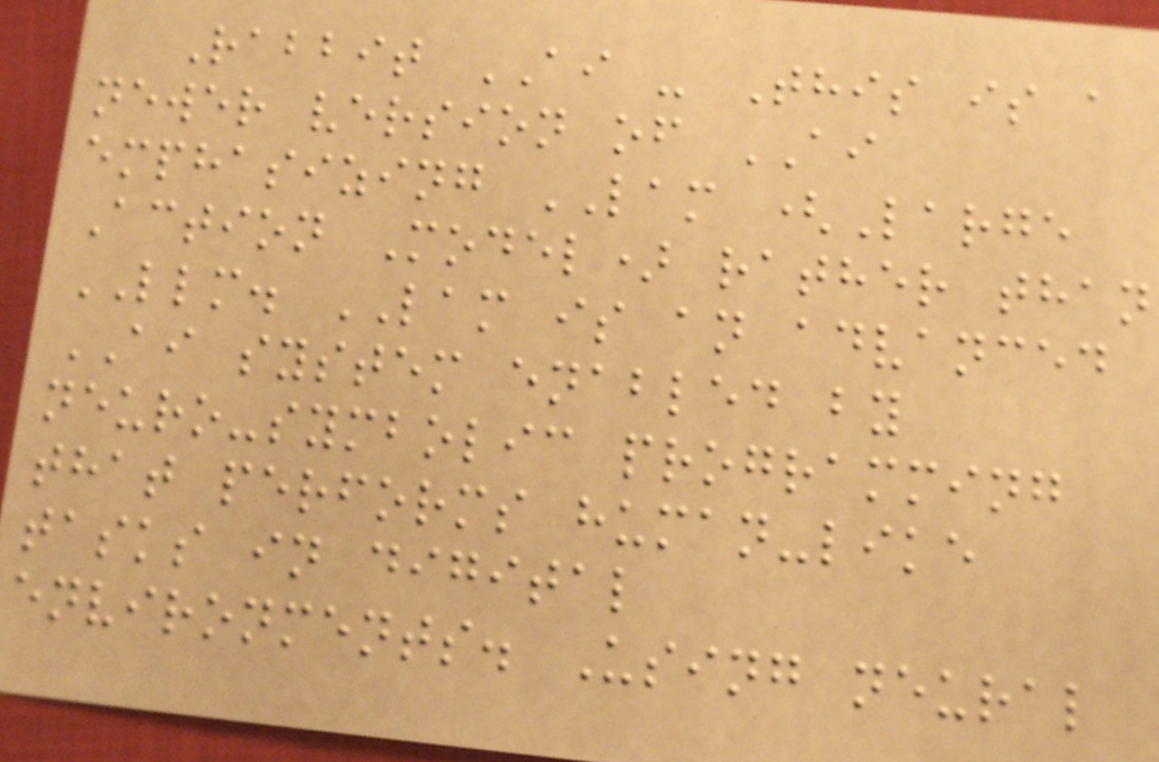Rabbit AI - This is a
newer version of AI
emphasizing LAM (Large
Action Model) rather than
LLM. LAM is an advanced
AI system enabled by
neuro-symbolic programming
that performs human-like
tasks in digital
environments. Using neural
